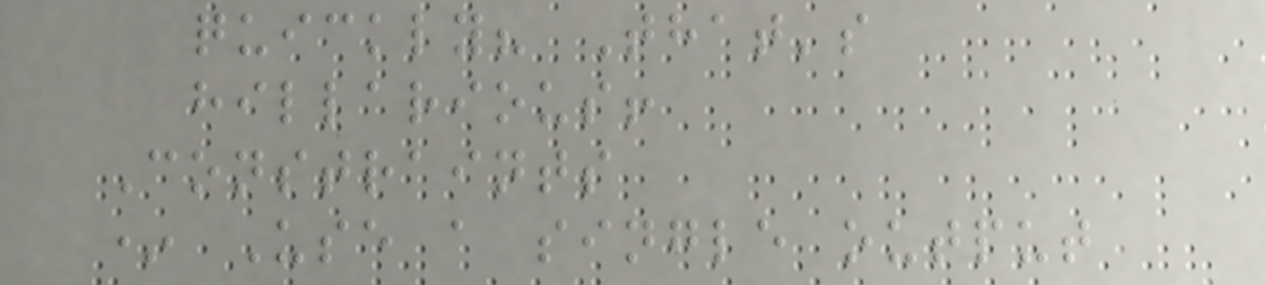quickly? That's
hillarious!
Constraints
* Use a single output
